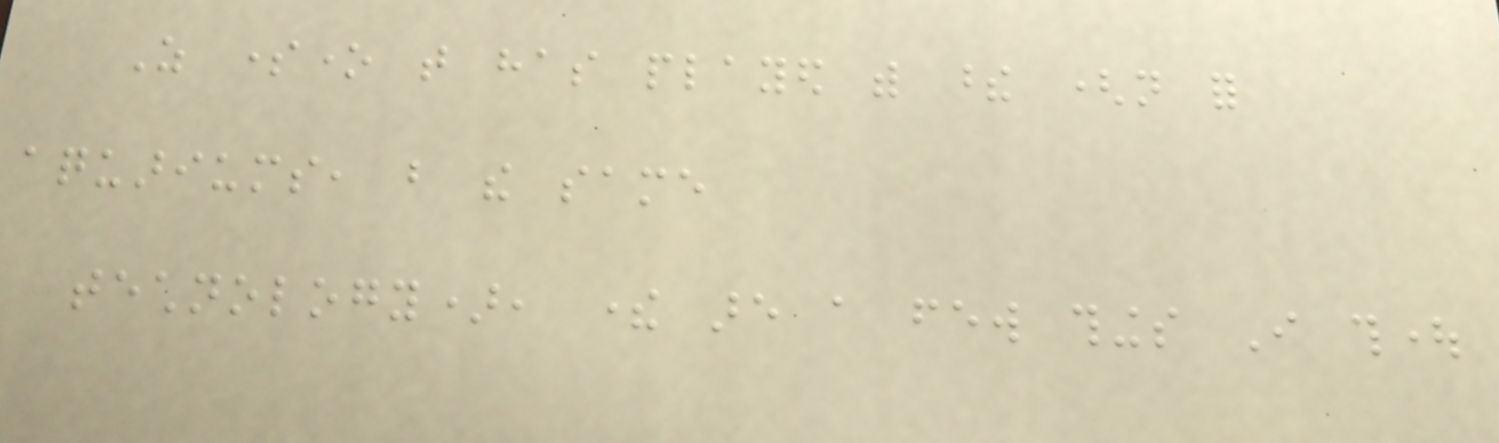As someone that has played with these (not for
aquariums, but the same
technology), there are a few things I thought
